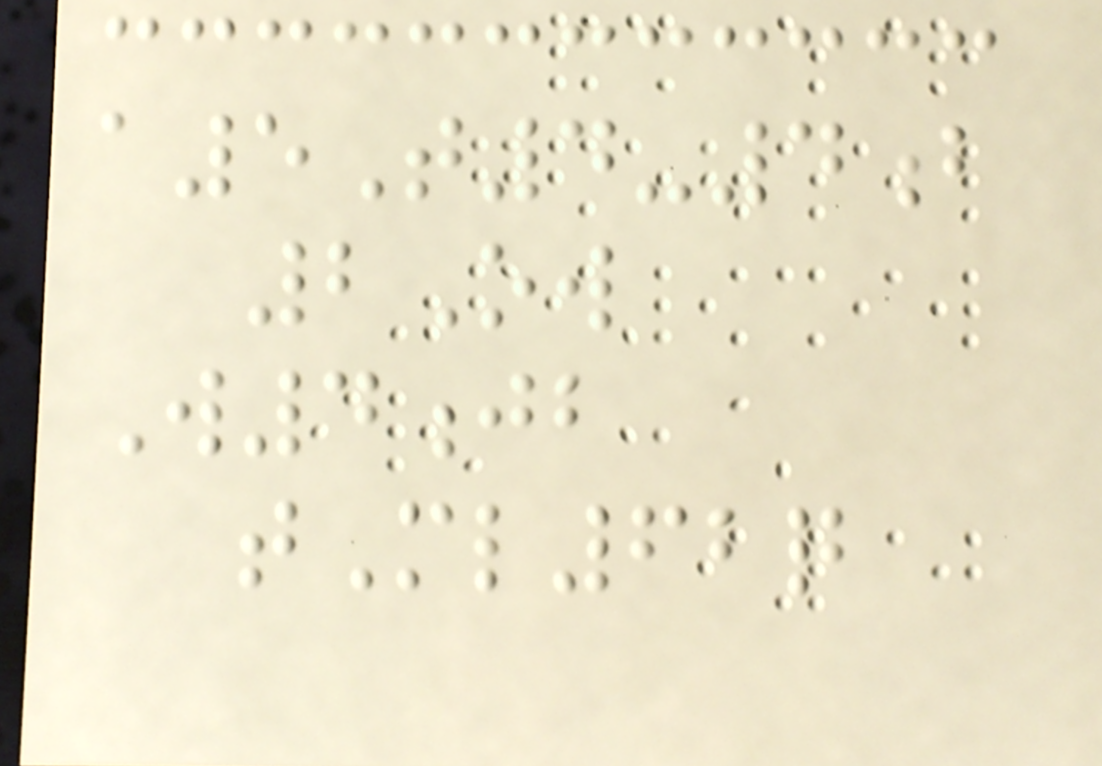a5T4-4b
2Ow
W4jb
tMl62q
